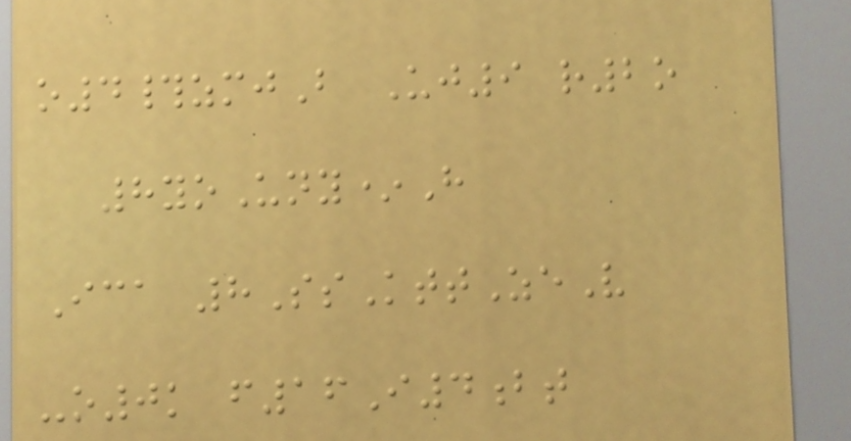o4#zmjB Uj9 r2o
8yoUny*H
Ica 8SsKttZeV
-o0k f16I4bt
